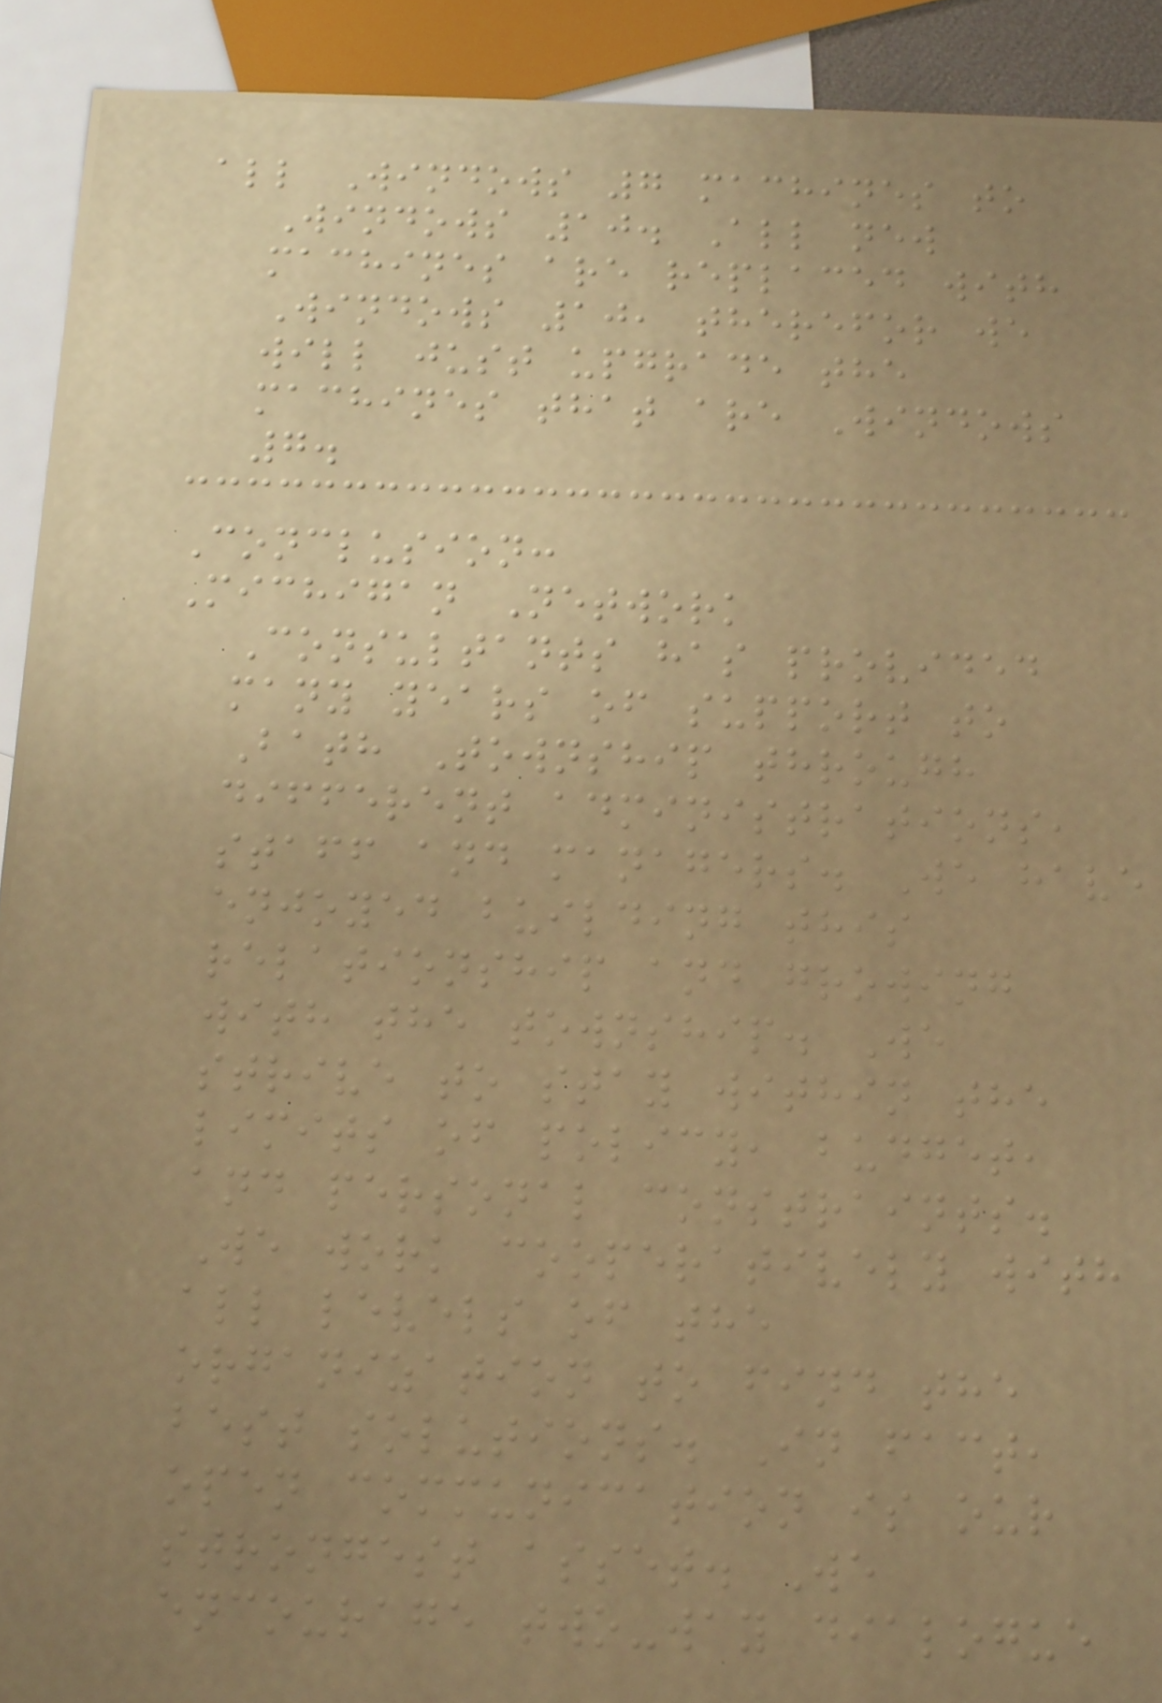all Windows 7 machines to
Windows 10. All new
machines are replaced with
Windows 10, therefor we
will just upgrade the
machines that are Windows
7.
Conclusion:
Michigan Network
Consultants has provided
many years of support to
Bath Township through
different administrations,
staff and managers. We have
enjoyed building this
relationship and growing
with the township. We
strive to stay within the
limits of policy, budget,
and personal constraints.
We work cooperatively with
all levels of the
organization to find the
best solutions. In fact,
open communication is our
strongest asset. We
encourage two-way dialogue
